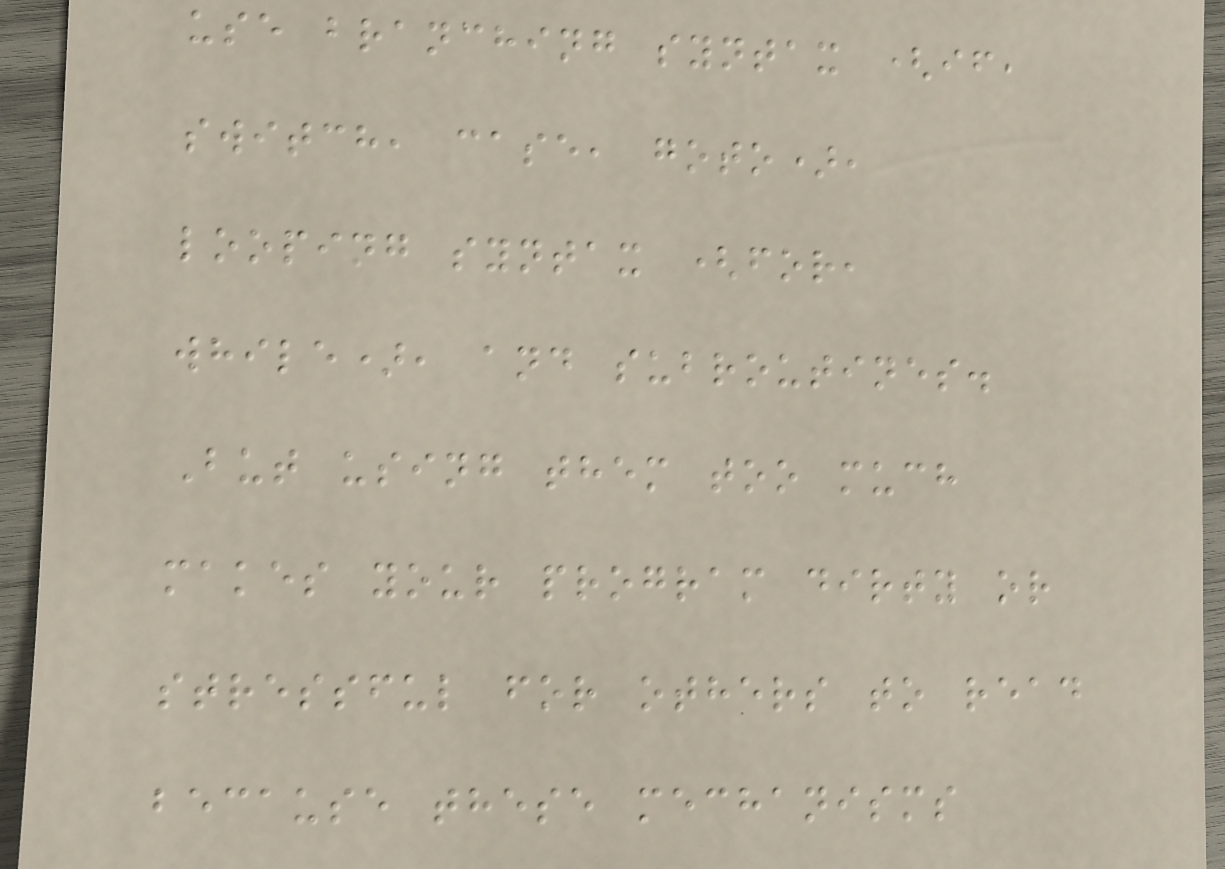use branching syntax (if,
switch, case, goto),
looping syntax (for,
while), and subroutines.
But using them too much
makes your program dirty or
stressful for others to read
because these mechanisms
